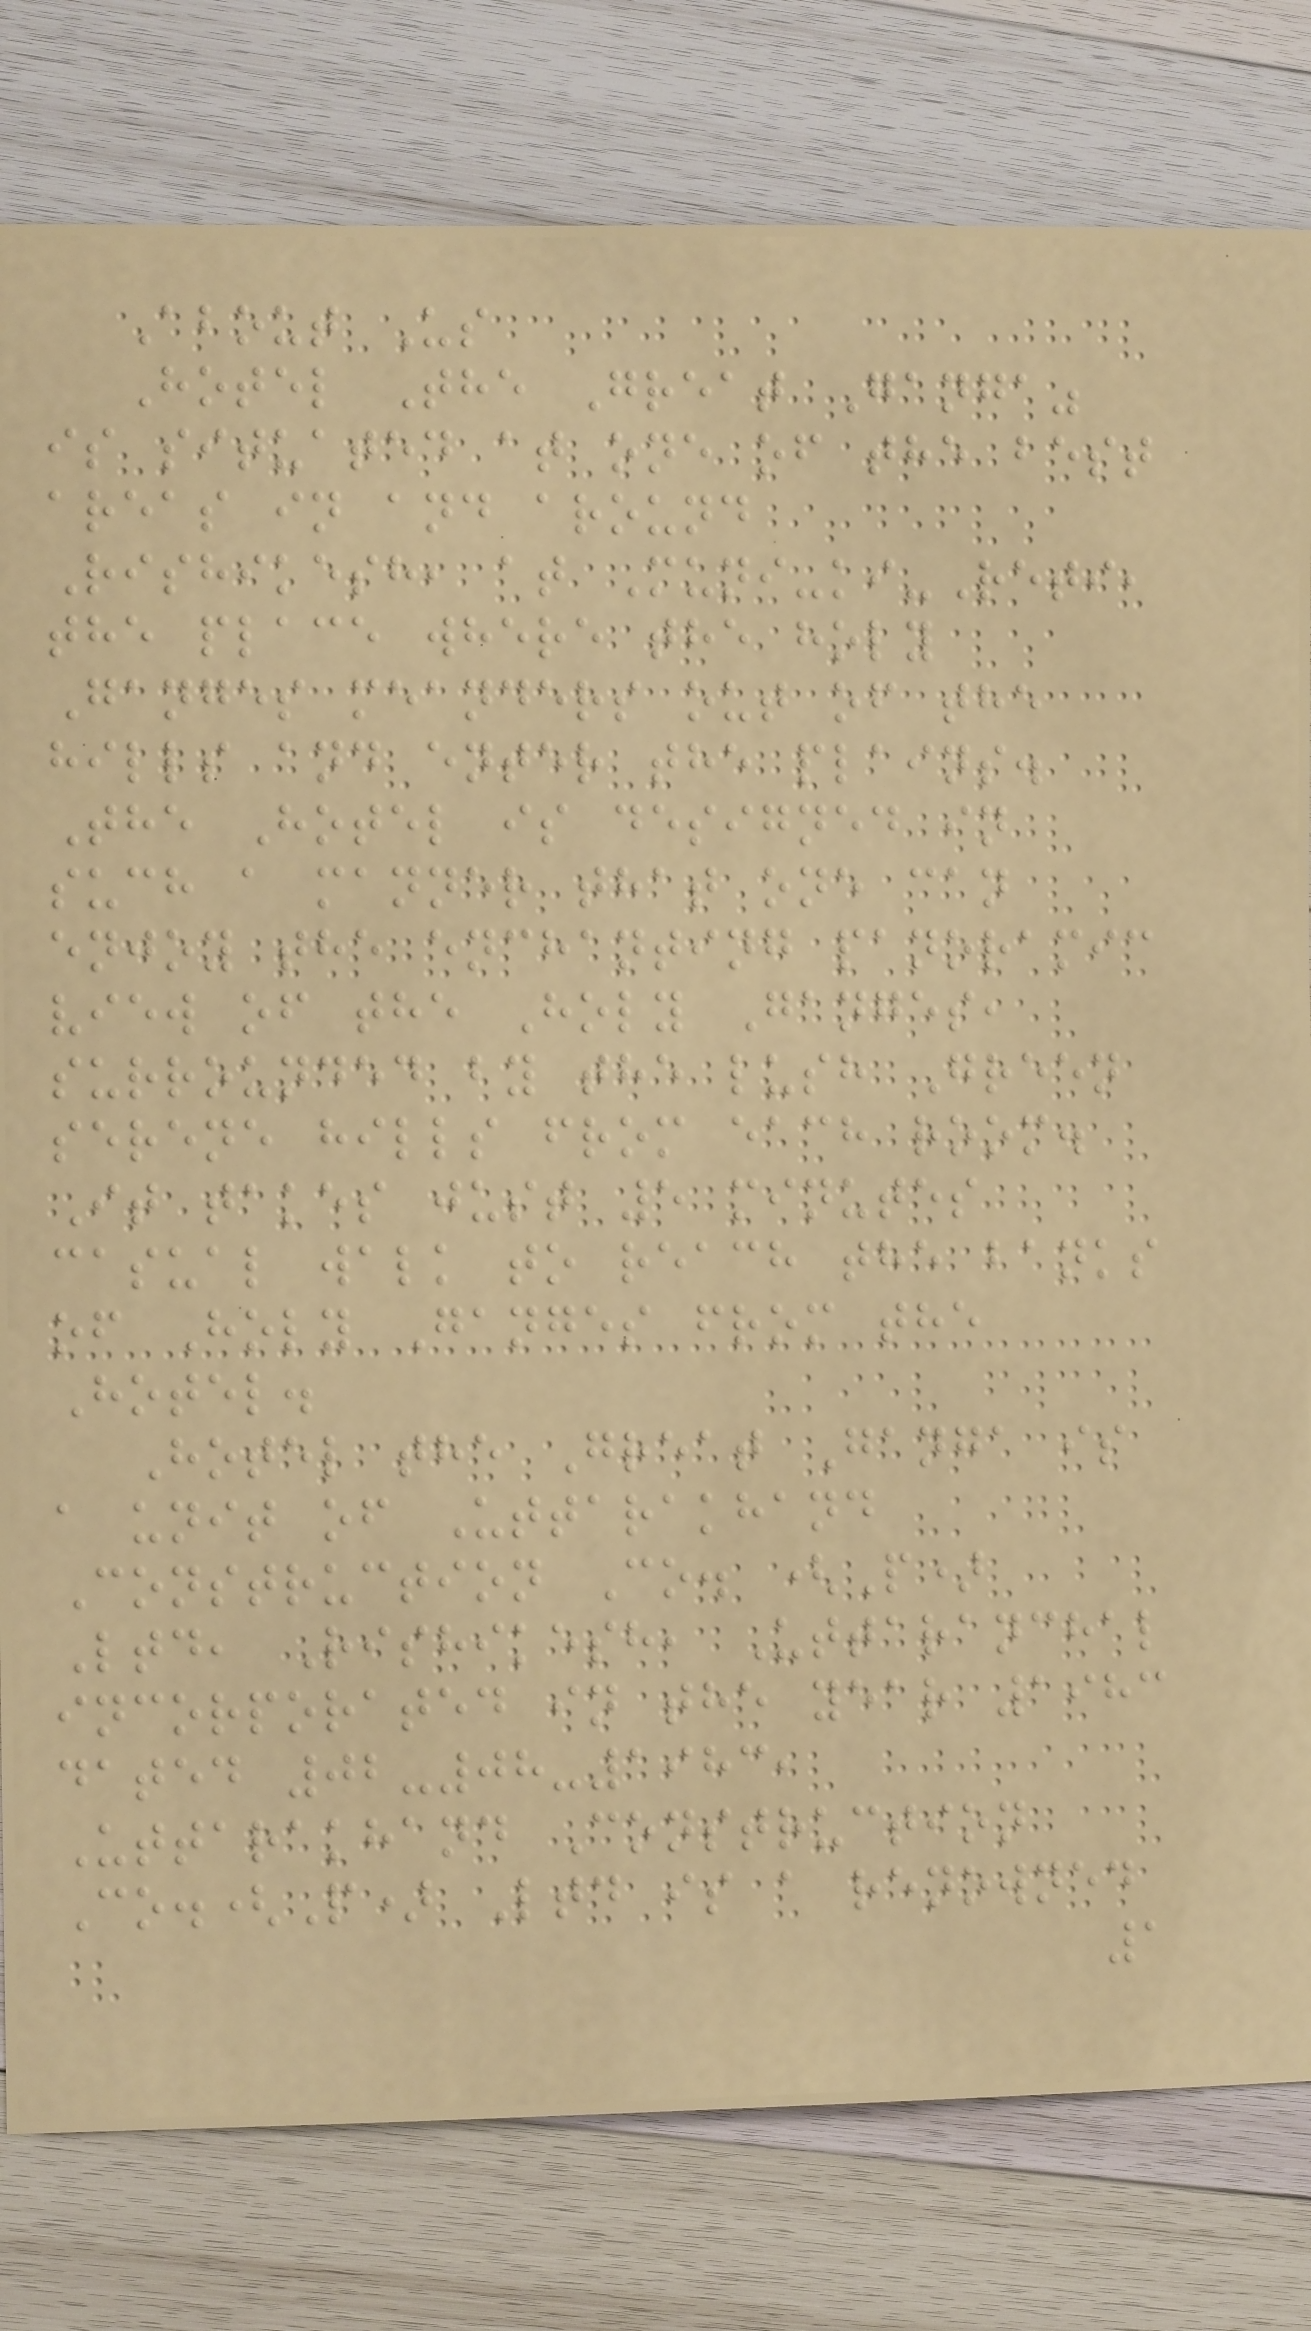About Us
Hotel The Great Ganga"
is situated at one of the best
areas in and around
Rishikesh, at Muni-ki-Reti,
the place where the holy
Ganges meanders out of the
hills and enter the plains.
The Hotel is designed in
such a manner that one can
enjoy the enchanting panoramic
view of the Holy Ganges,
surrounded by the lush Green
serene hills from each room.
It takes just 5 minutes
casual walk to reach the banks
of Holy Ganges from the
Hotel.
Hotel the Great Ganga is
a unit of Uttarakhand
Construction Co. (P)
Ltd, Rishikesh, Uttaranchal
incorporated in the year 1983
dated 02-08-1983,
Uttarakhand Construction
Co.(P) Ltd is a renowned
1
